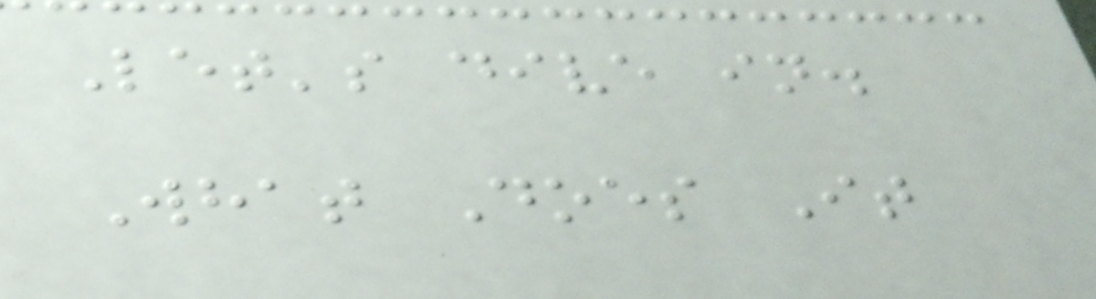Let's dive in.
What Does It
